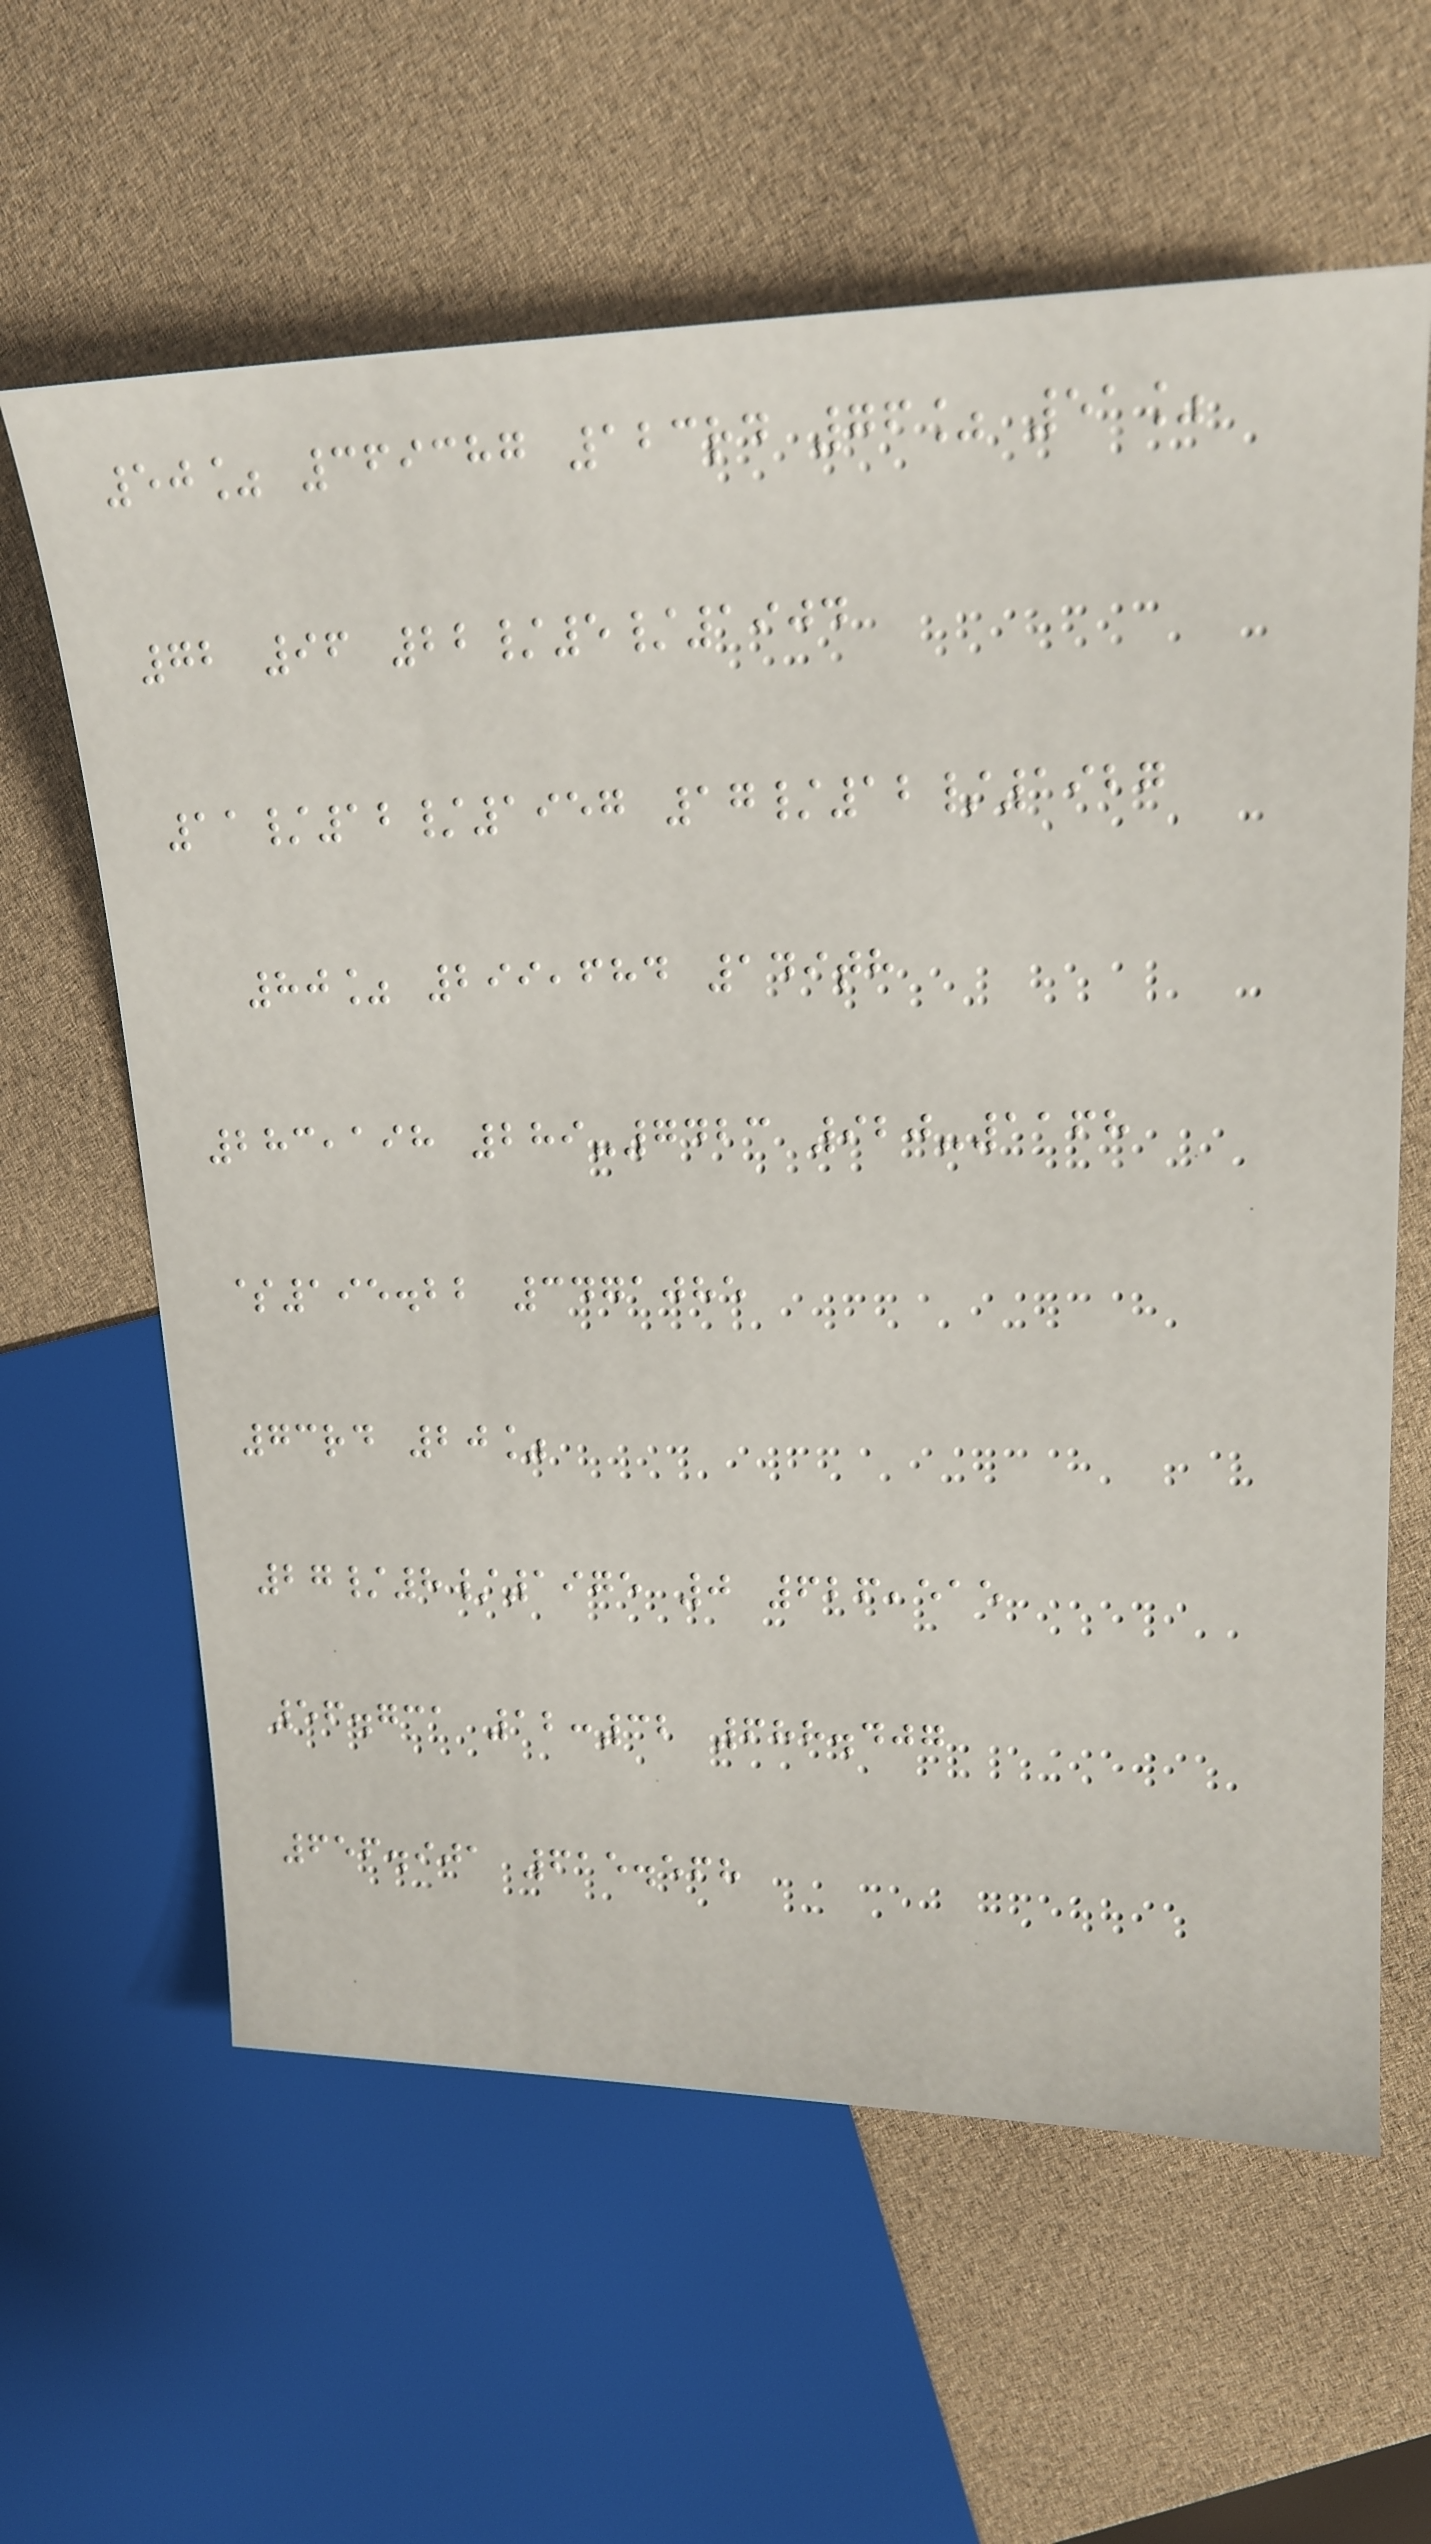50% 369387 123rd 76% 51%
72 96 22/5/1904
11/12/1957 17/12/1927
80% 299,684 149th
283,198 289-7423 920-1168
$195.22 3471085
73rd 20%
27/8/1975 0 626,515
56.731 12:32 688.407
656.901 615.568
